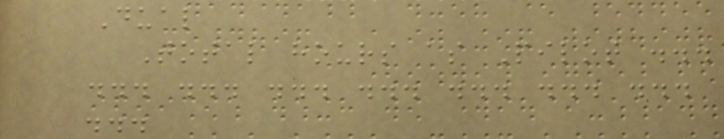Dual
Total hours as Pilot ...
... ... ... ... ... ... ...
...
